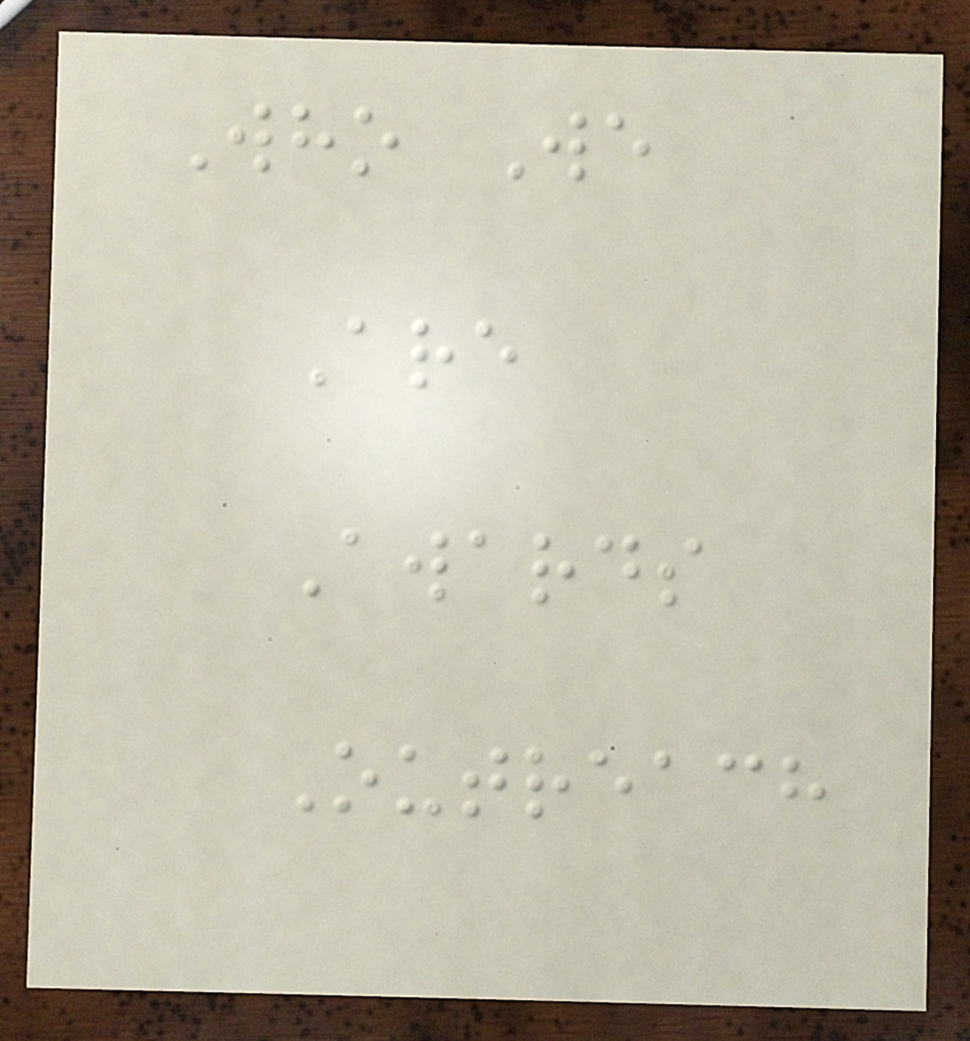Who We
Are
Awards
Outreach
